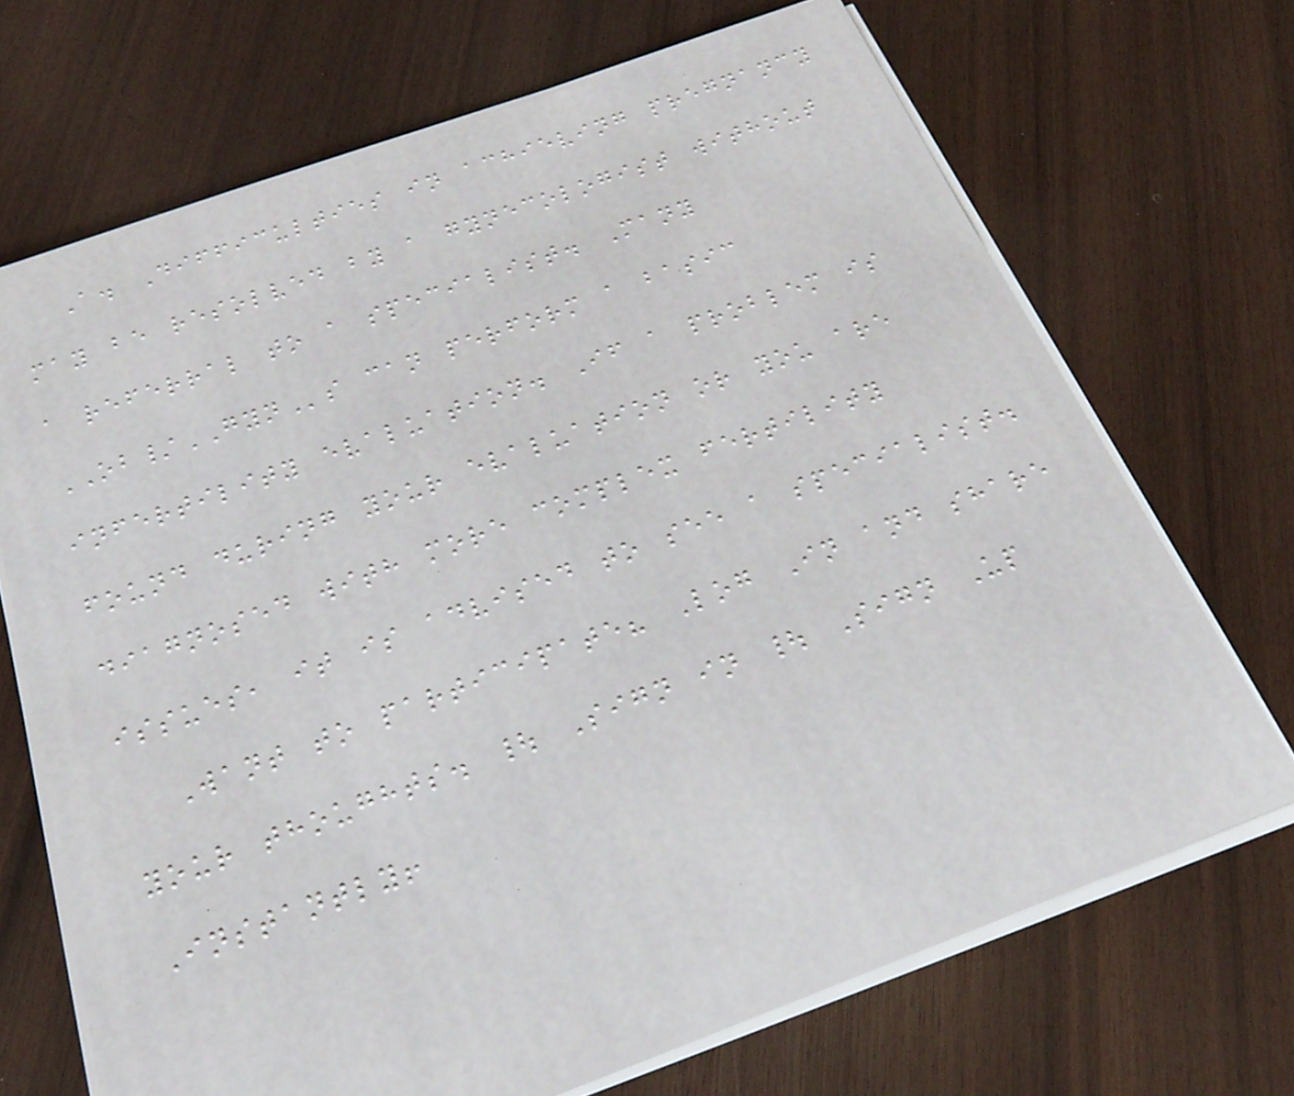A. Difficulties in achieving pregnancy
may be resolved by a gynecologist without
a referral to a specialist. Many
OB/GYNs can perform a basic
infertility evaluation. If a problem is
found during your evaluation or you are
diagnosed with more complex fertility
issues, it is advised to see a specialist.
Want to participate? Log In and share
your thoughts. | Sign in | Sign Up
Instantly!
